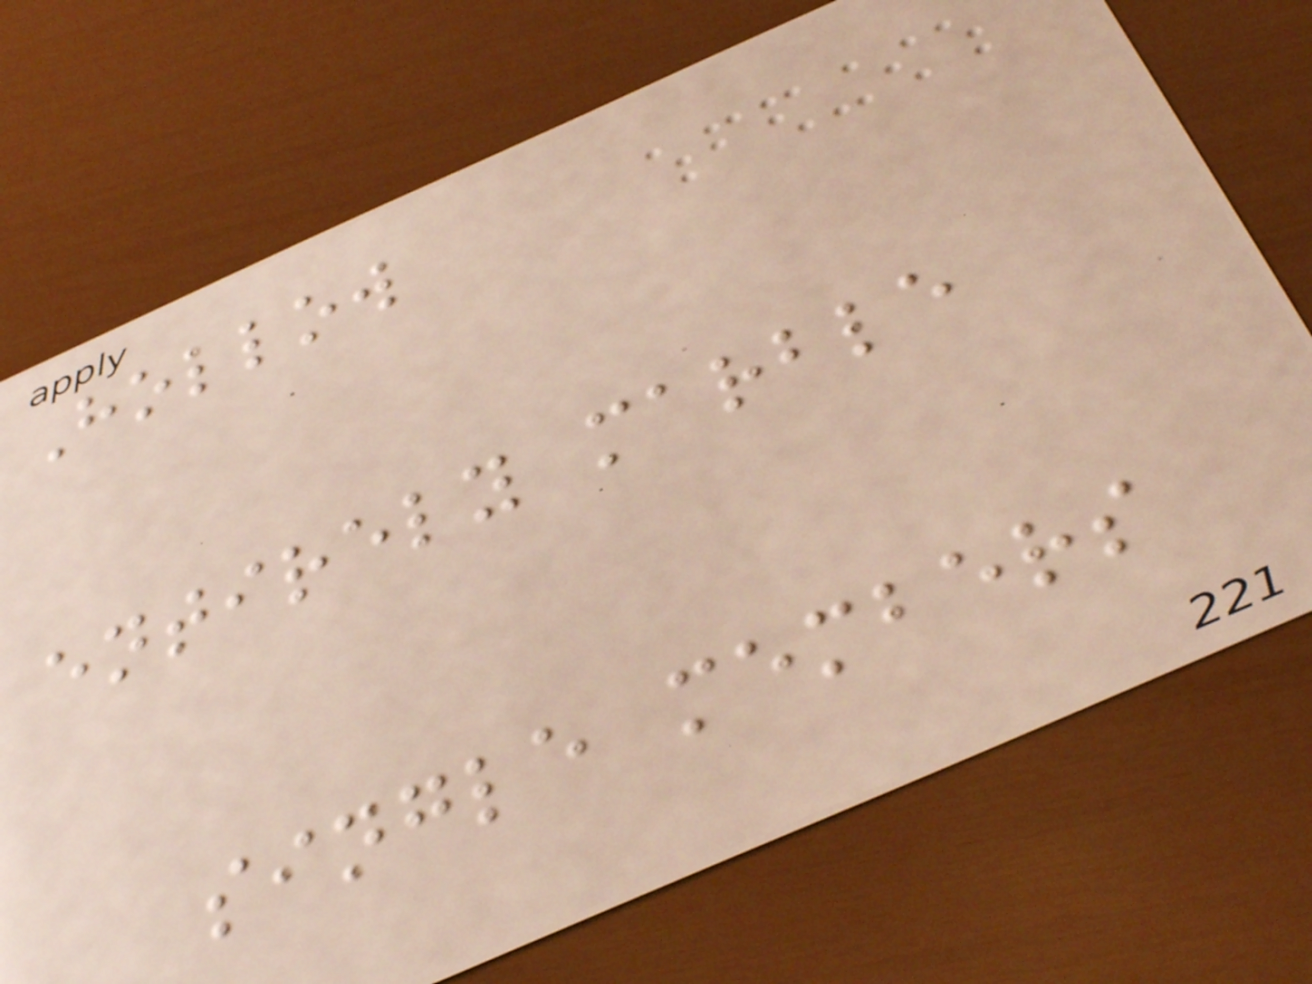Hollow
entirely marble
single members
